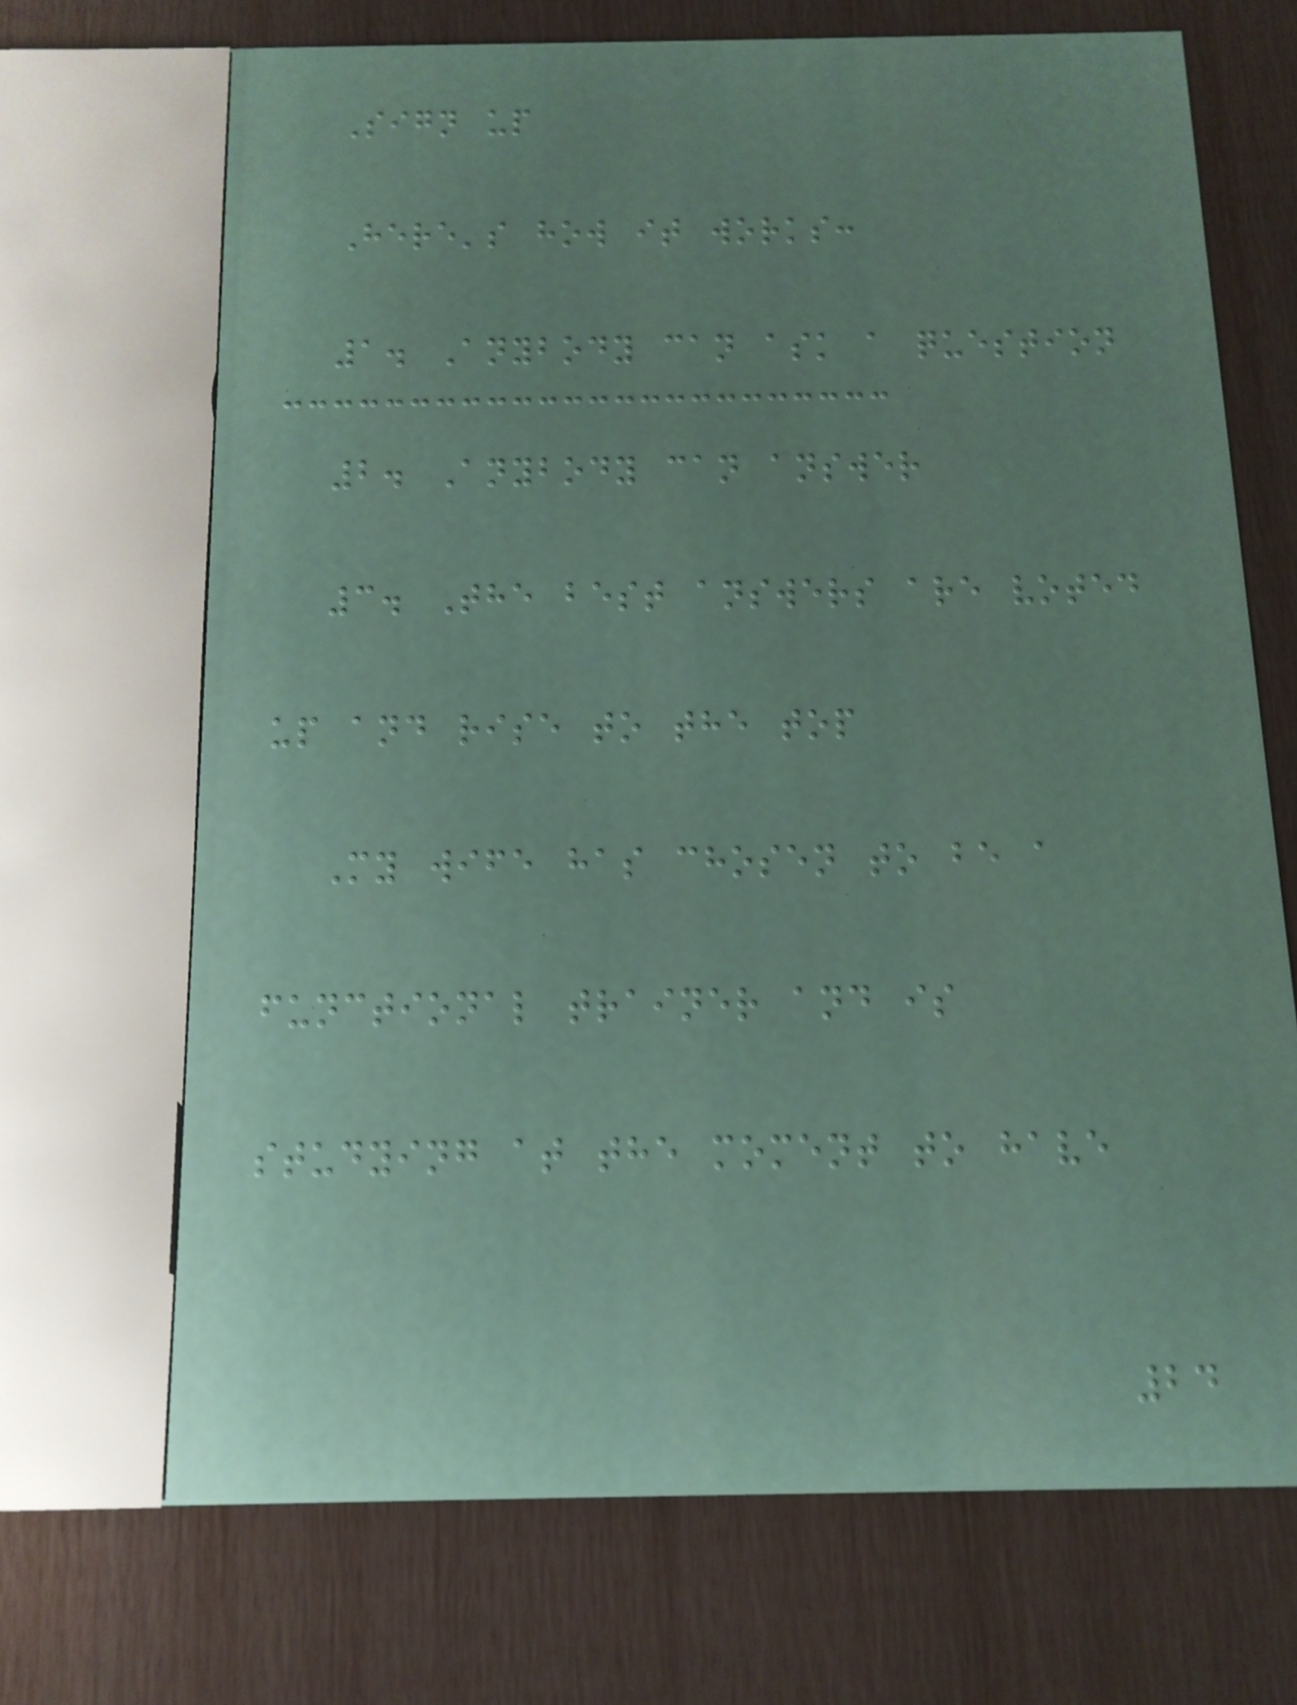Sign up
Here's how it works:
1. Anybody can ask a question
2. Anybody can answer
3. The best answers are voted
up and rise to the top
My wife has chosen to be a
functional trainer and is
studying at the moment to have
24
